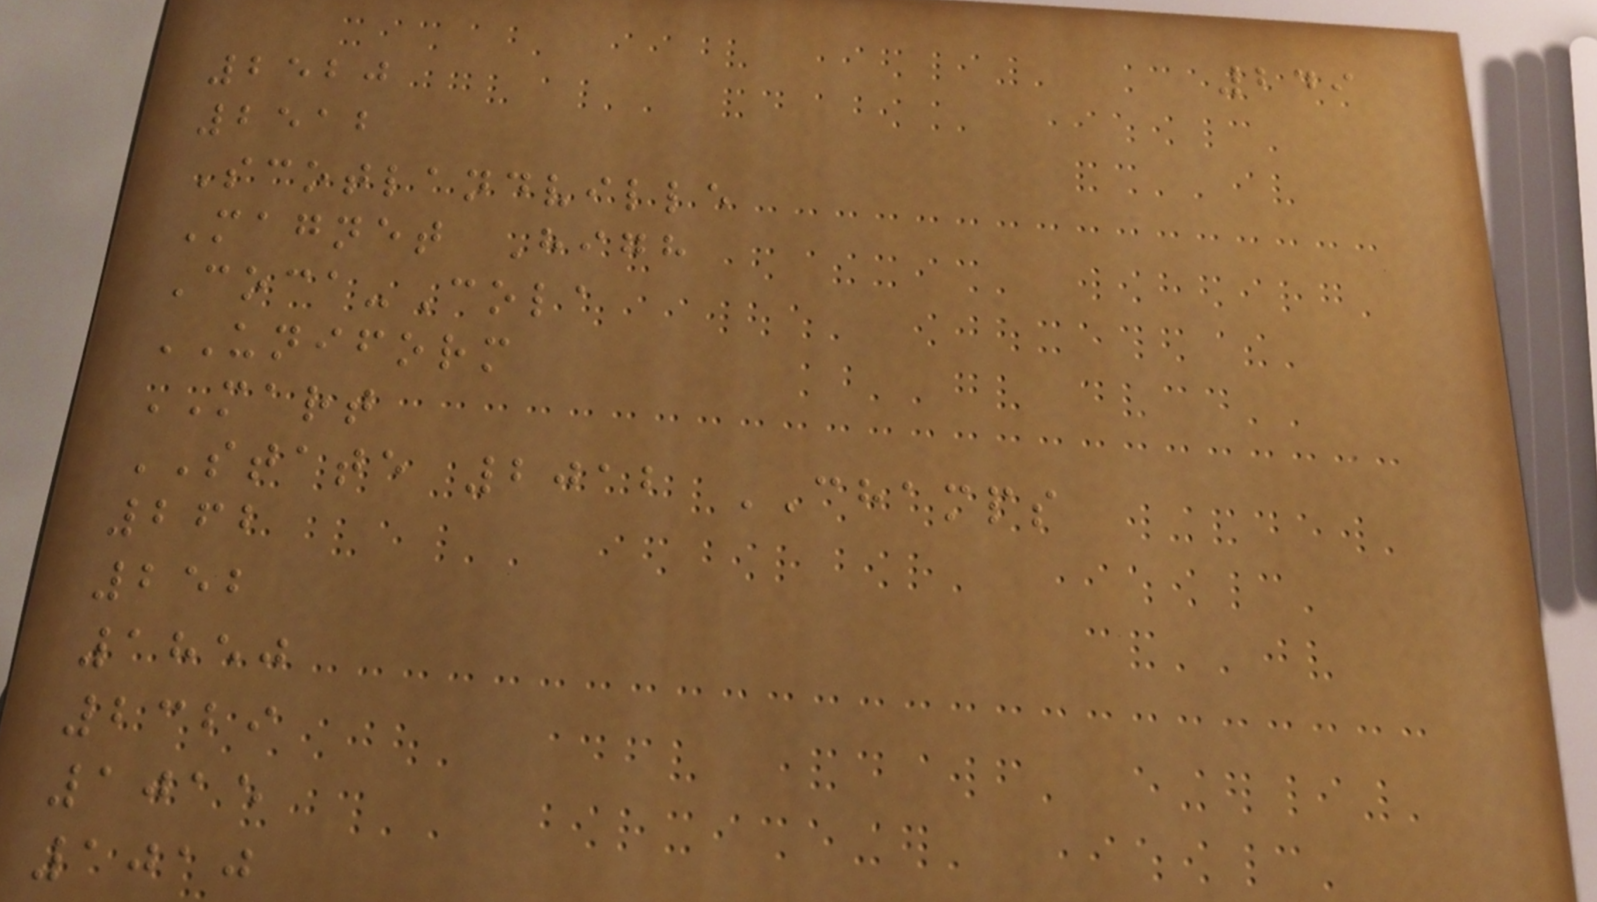249
2520
2512
Scotlandville
Magnet High
Coca-Cola
UNIFORM
MART
STATE 2012 CHAMPS
262
252
1850
2329
1015
1010
